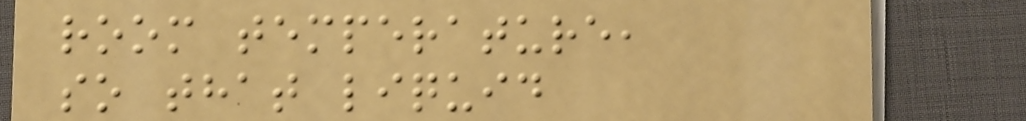room temperature,
so that liquid
